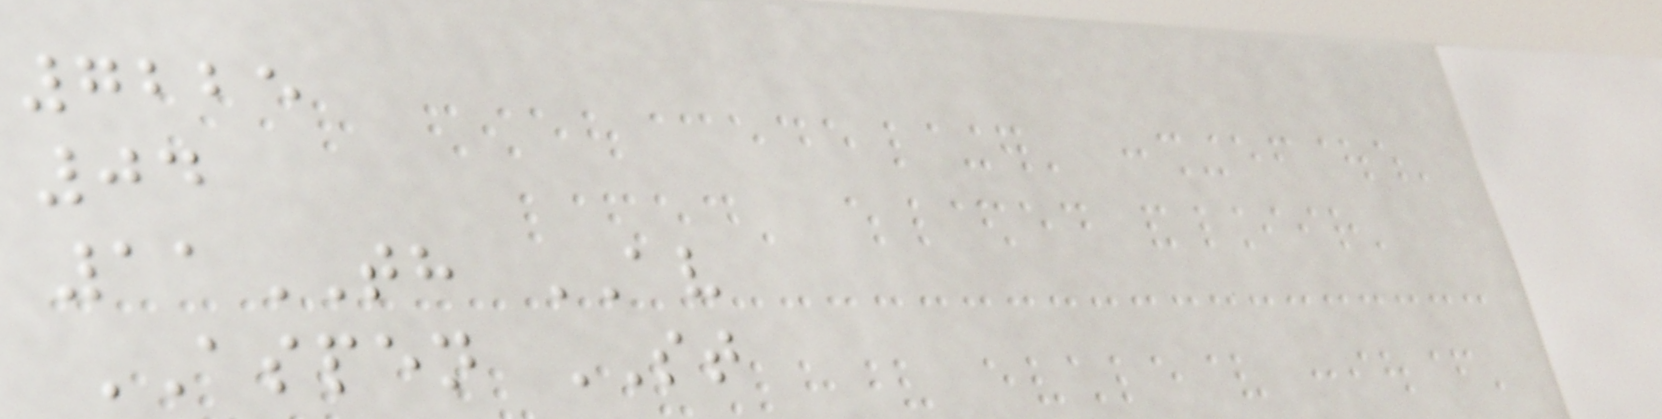7225
04
11TH AV
ASPEN ST
